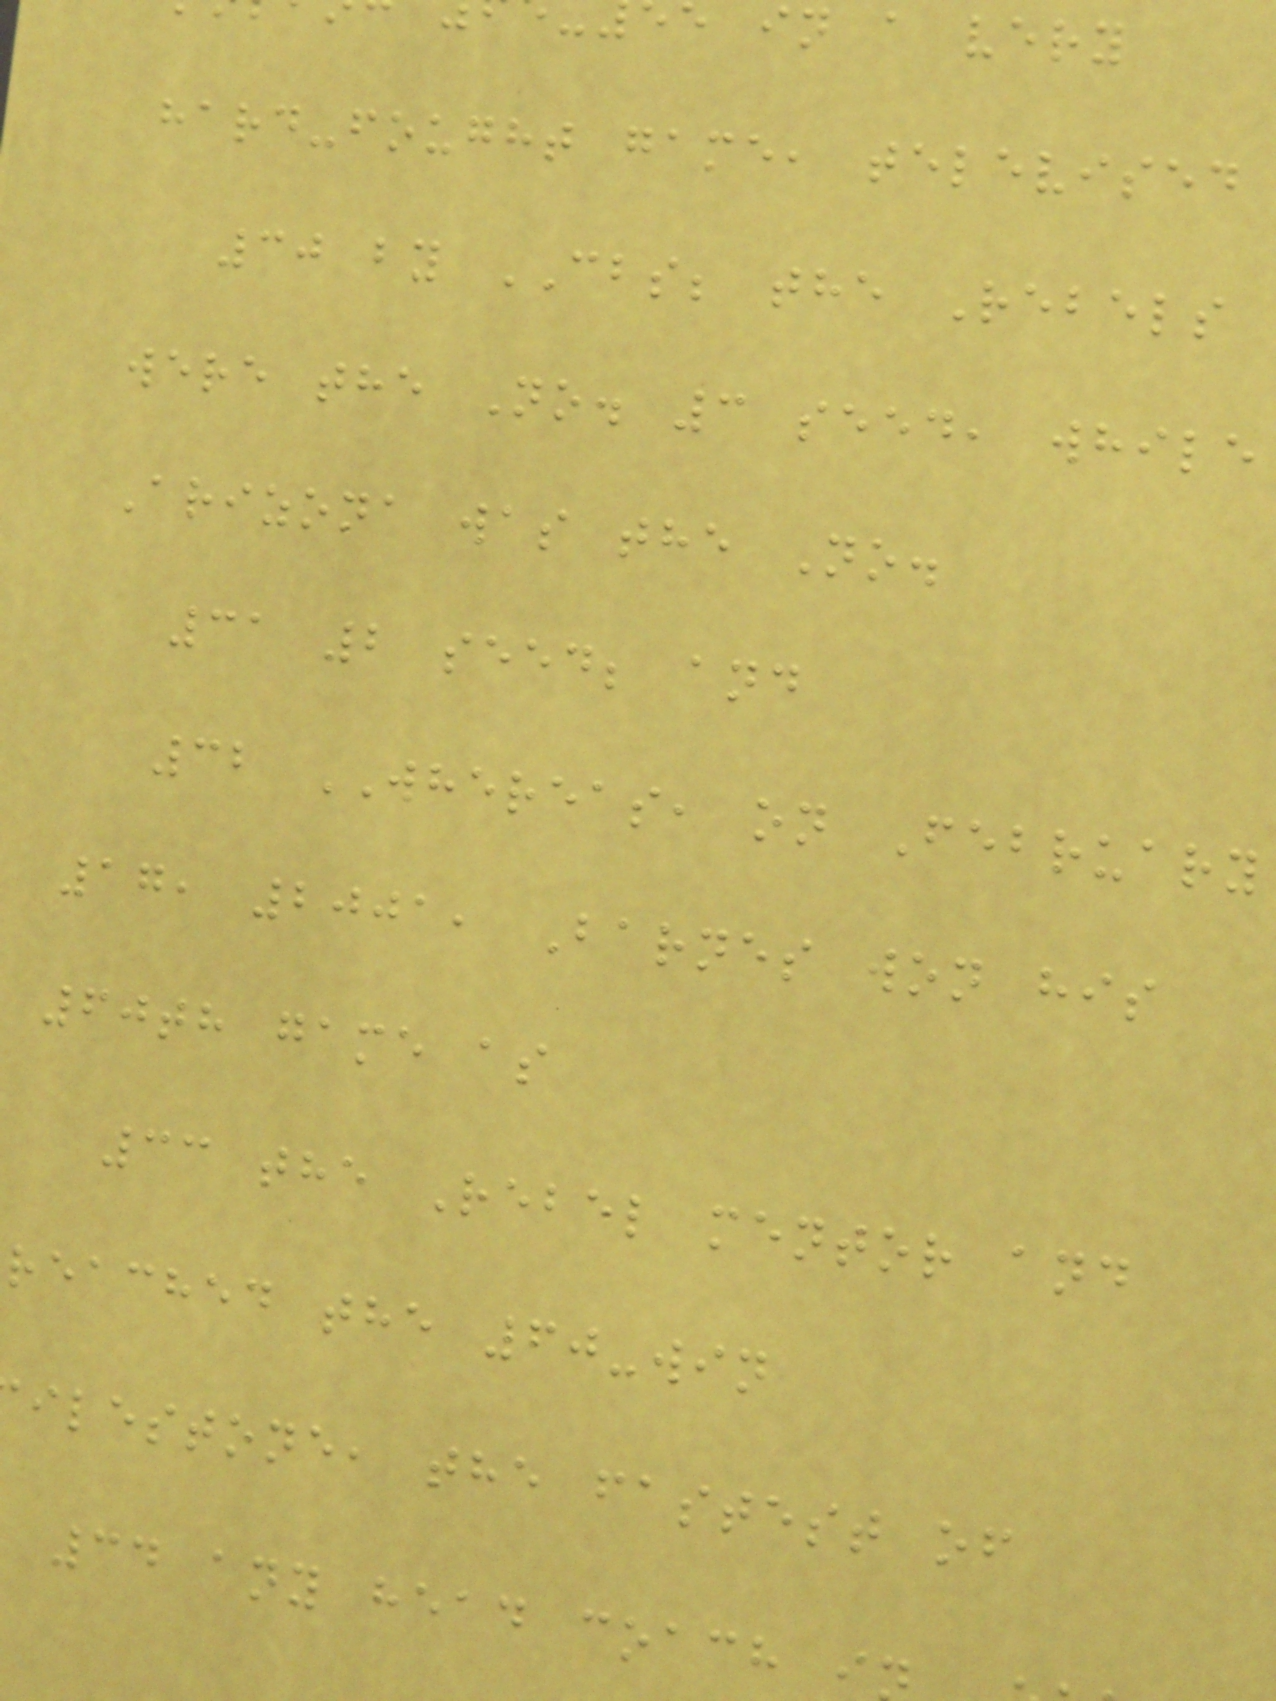e in a very
hard-fought game, televised
30 by CBS; the Rebels
were the No. 3 seed, while
Arizona was the No.
31 2 seed; and
32 WHEREAS, on February
17, 2001, Barnes won his
60th game as
33 the Rebel mentor and
reached the 60-win
ilestone, the fastest of
34 any head coach i
